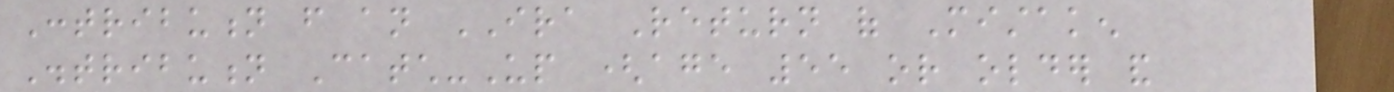Contribution from an IRA Return of Mistaken
Distribution Catch-Up (age 55 or older and
